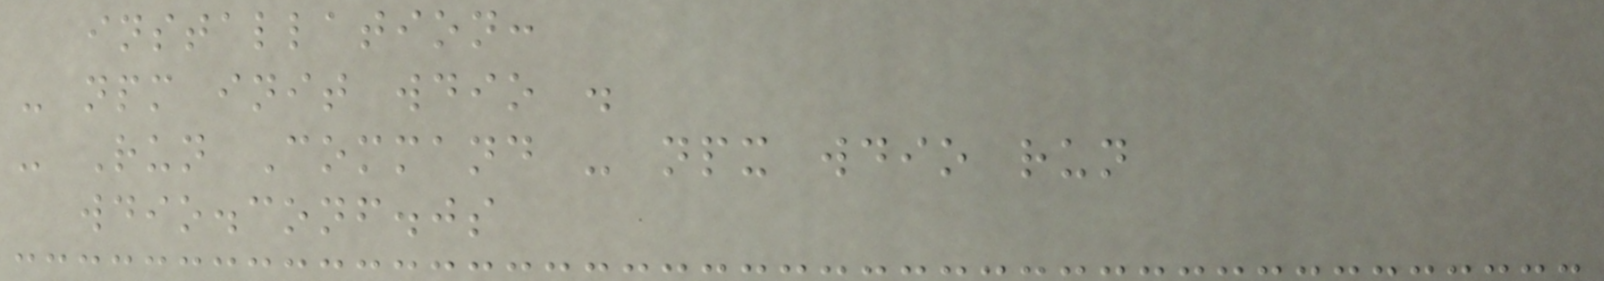installation:
- npm init wdio .
- Run Command - npx wdio run
wdio.conf.js
